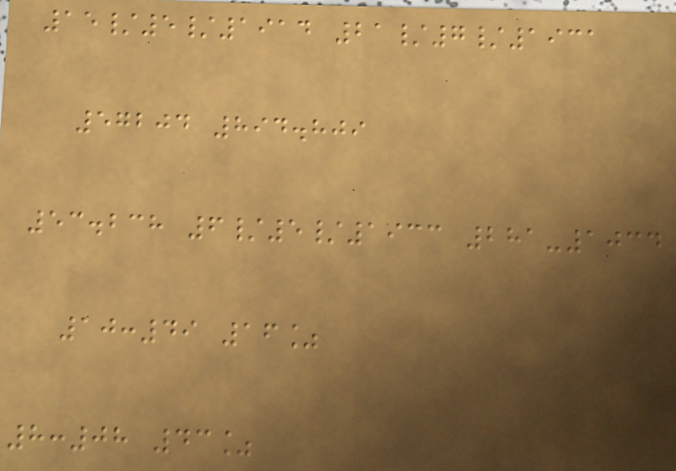15/5/1914 21/7/1931
57204 894.809
53.238 6/5/1933 281-1034
10:49 16%
8:08 43%
